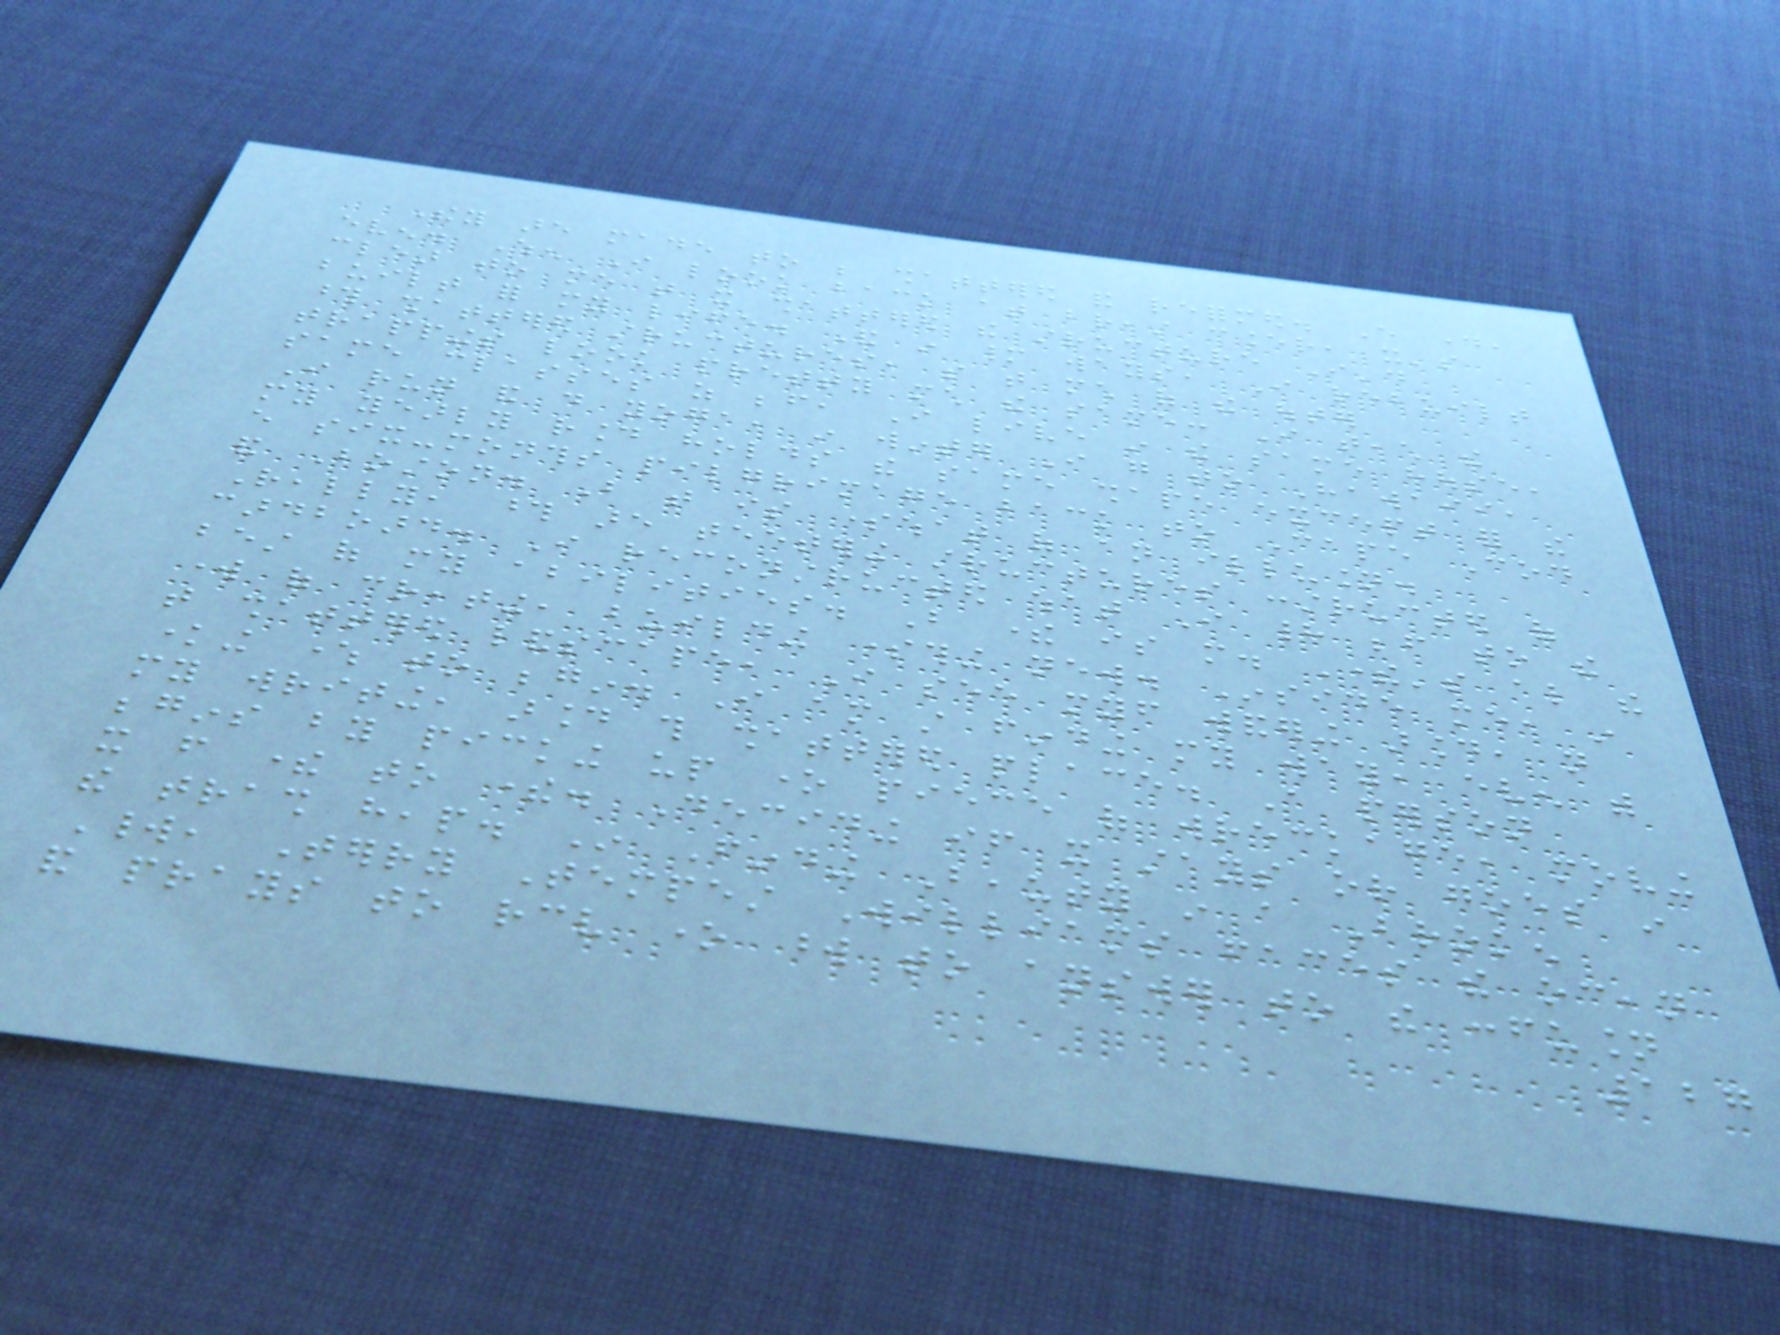They are made to be shattered and reformed. Every day,
even. When I look back at breast cancer, it's
clear to me that it shattered the structure I'd
built for my life. And in many ways, I rebuilt
those shattered structures, so that much of the outer
trappings look pretty much the same: I teach the
same classes as before, I live in the same house,
I run and do yoga, in winter I go to Hawaii,
my yearly round holds the same shape except for the
every six-months pilgrimage back to Cape Cod
and Boston. But that is somewhat of an illusion.
Really, those are teetering structures constructed of
cardboard. I reconstructed what I had before to the
best of my abilities. But there is more. There's also the
work of creating, building something new. Inside me, in
that shattered landscape, I see myself wandering around, not
knowing where to begin. I am still finding my way, even with
my writing, around this shattered place. A person
begins by picking up one piece of wreckage, moving
it from there to there. Deciding if it stays or goes in
the trash heap. In Finding Beauty in a Broken
World, Terry Tempest Williams faces the ocean
and prays to receive one word to answer to the confusion
127
